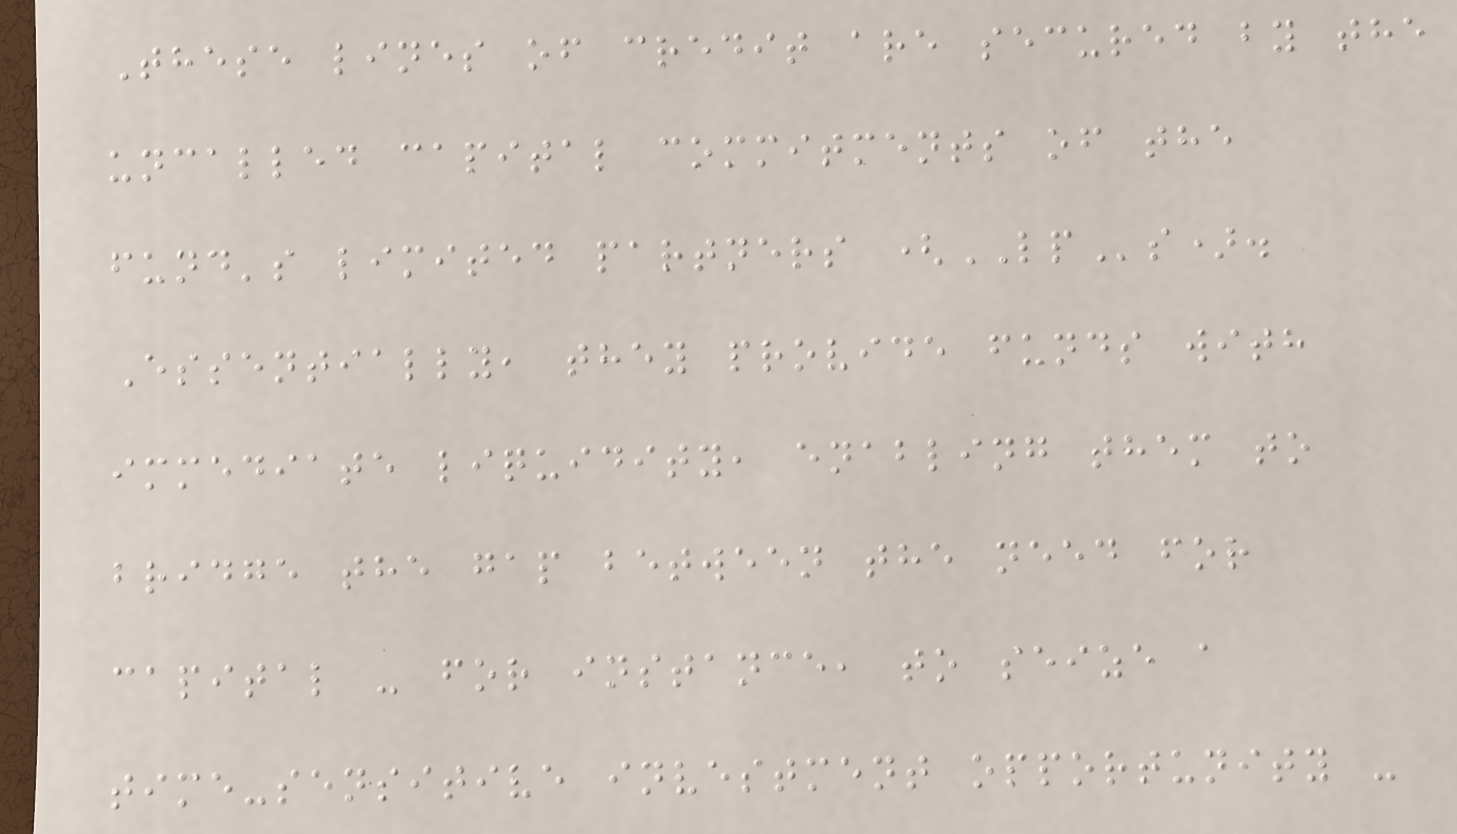These lines of credit are secured by the
uncalled capital commitments of the
fund's limited partners (LPs).
Essentially, they provide funds with
immediate liquidity, enabling them to
bridge the gap between the need for
capital - for instance, to seize a
time-sensitive investment opportunity -
